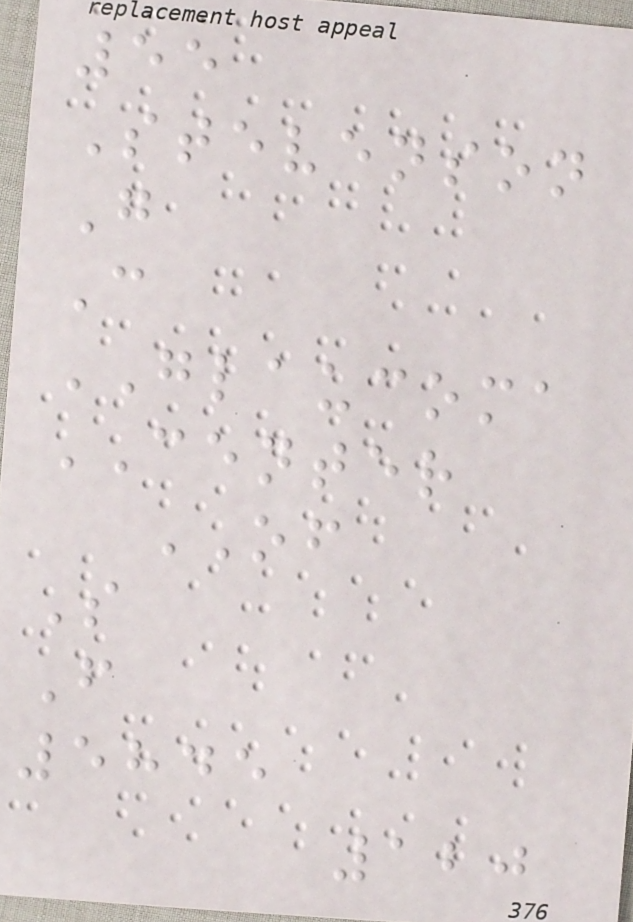55
Stevenson
G
C
GLAUCOMA
CENTER
OF
S
F
5845
120
